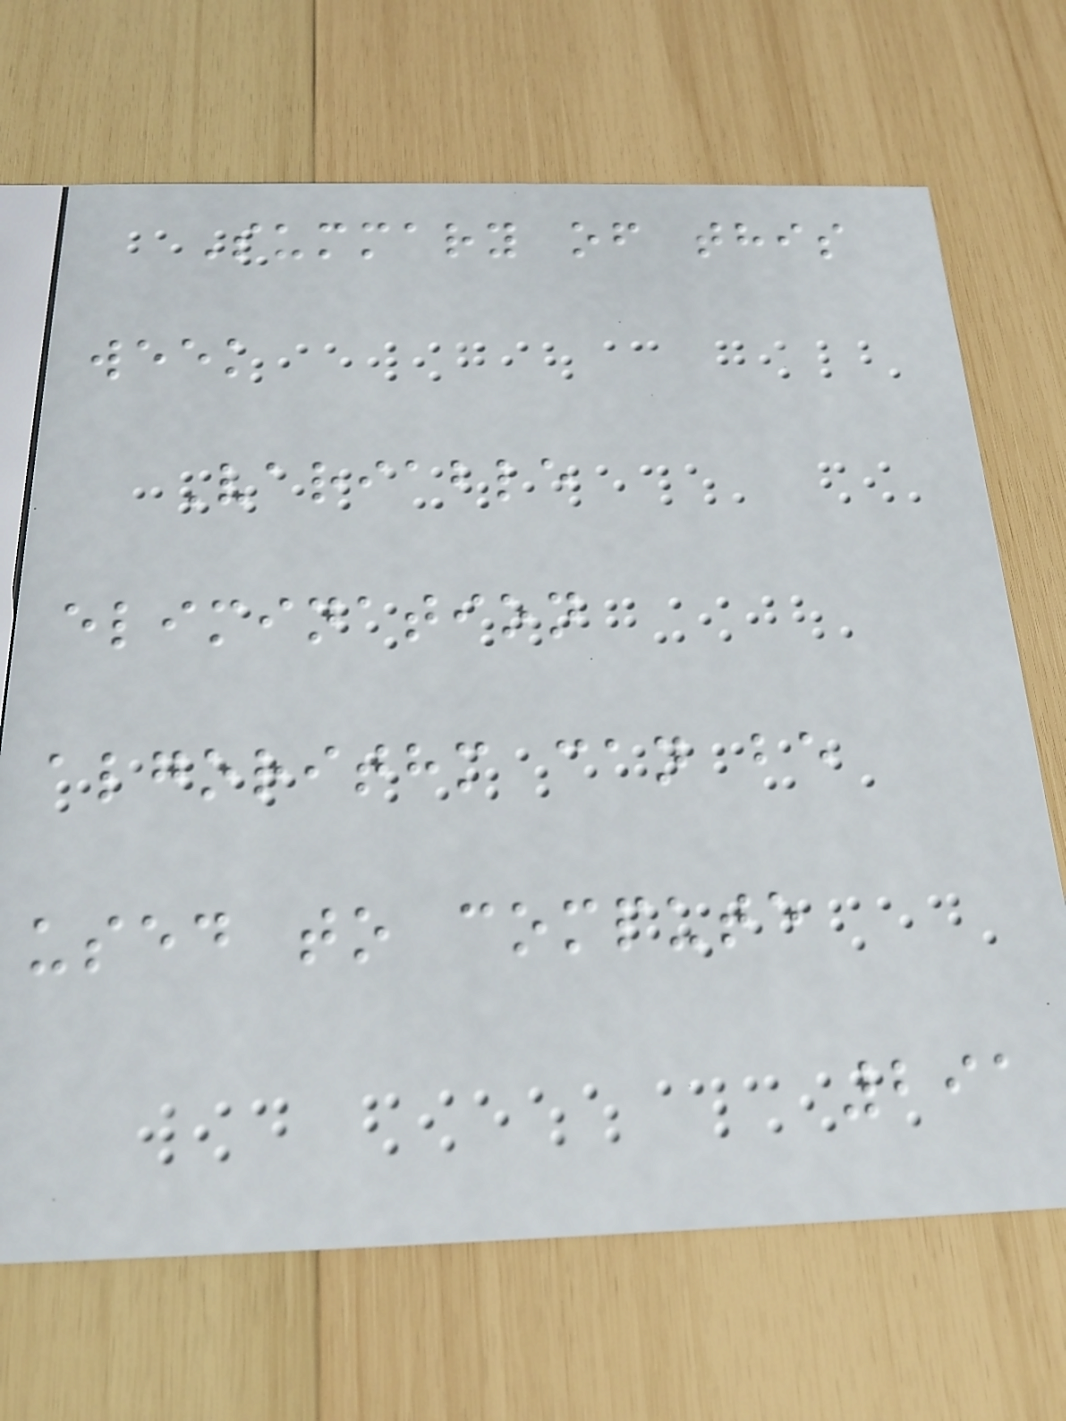Summary of this
week
Variable
elimination
algorithm can be
used to compute
291
